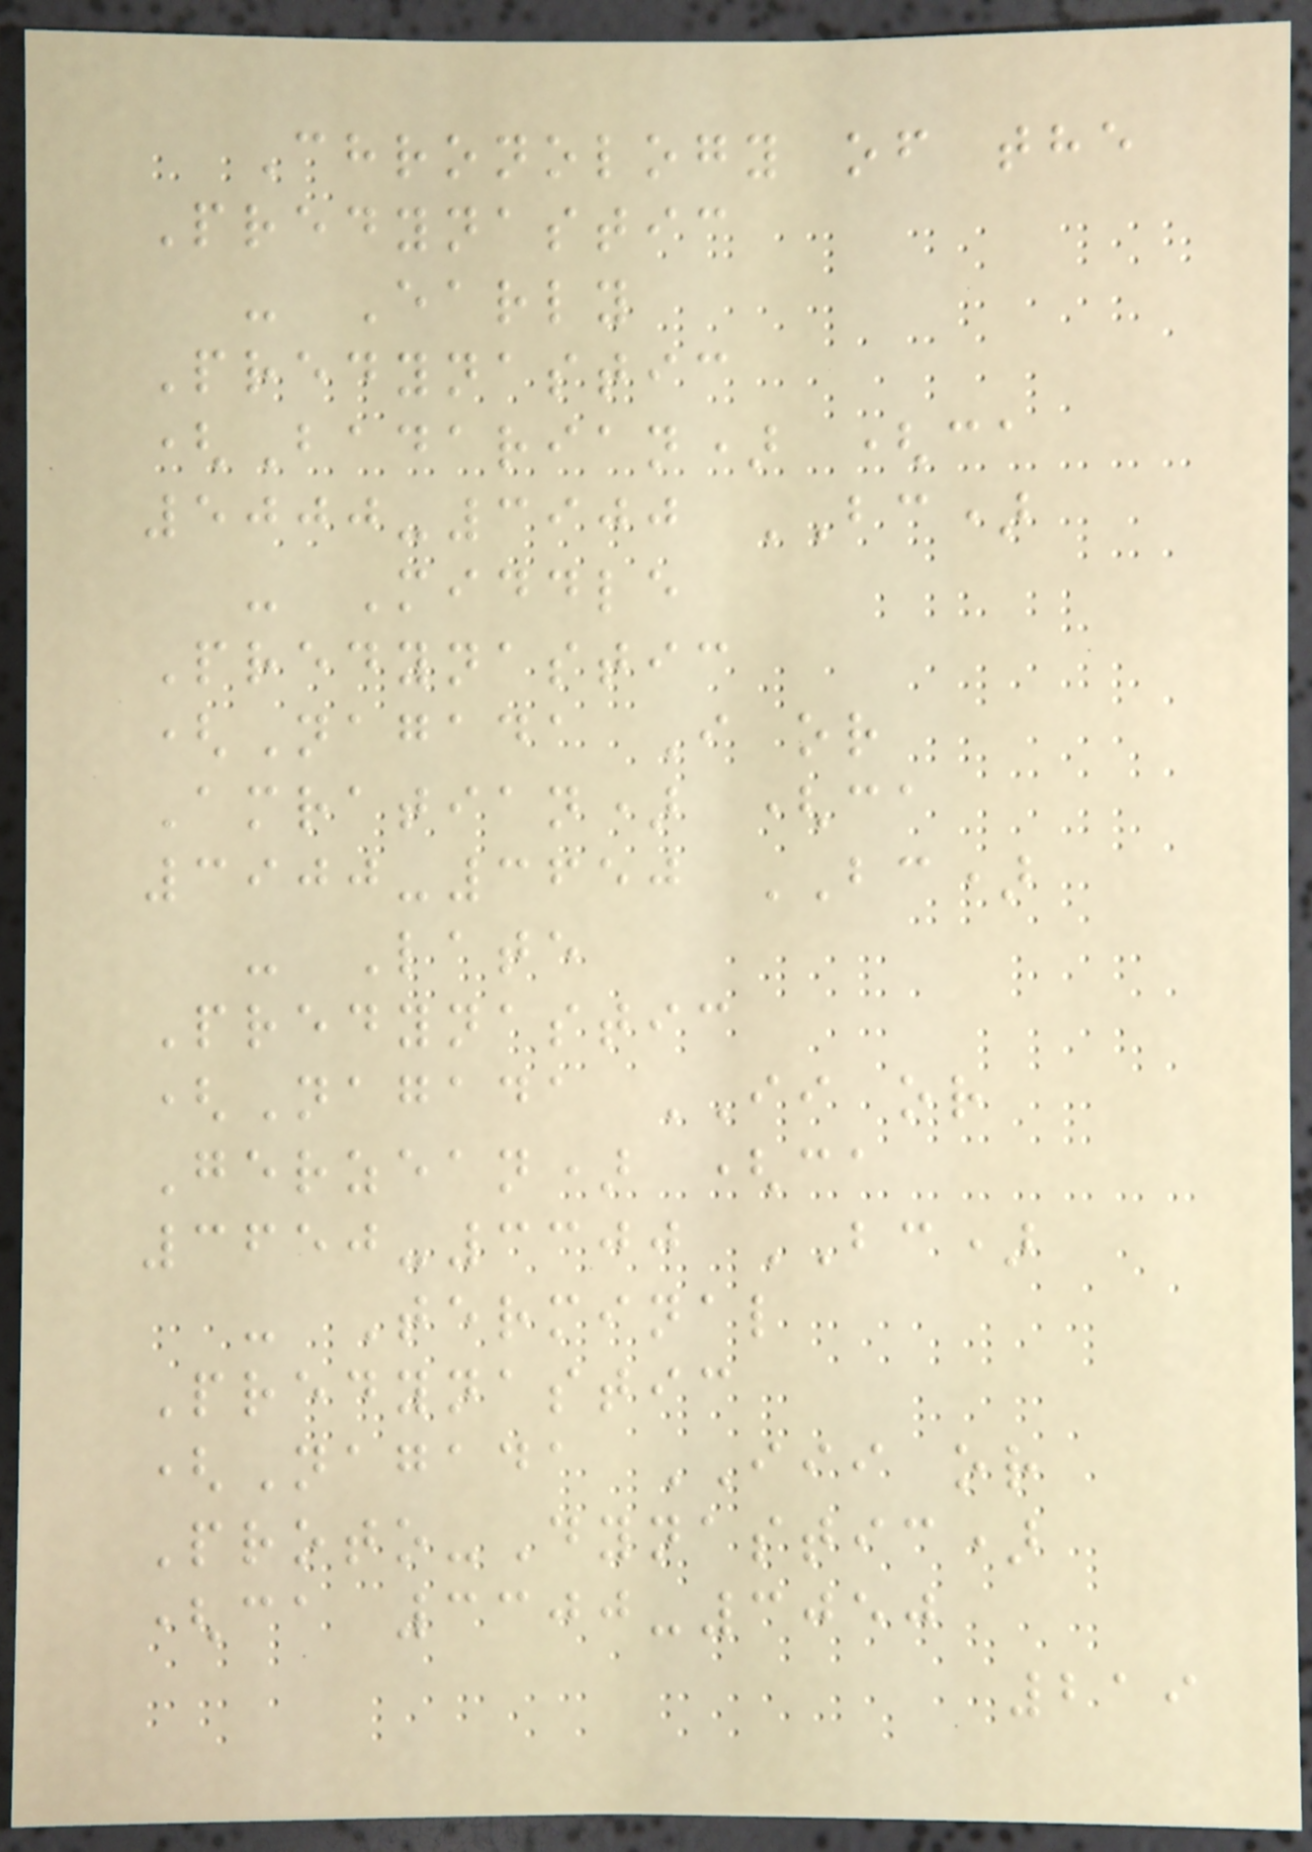Chronology of the
Predynastic
- Early
Predynastic
(Badarian) (ca
5000-3900 BC)
- Middle
Predynastic
(Nagada I or
Amratian) (ca
3900-3650 BC)
- Late
Predynastic
(Nagada II or
Gerzean) (ca
3650-3300 BC)
- Terminal
Predynastic
(Nagada III or
Proto-Dynastic)
(ca 3300-3050
219
